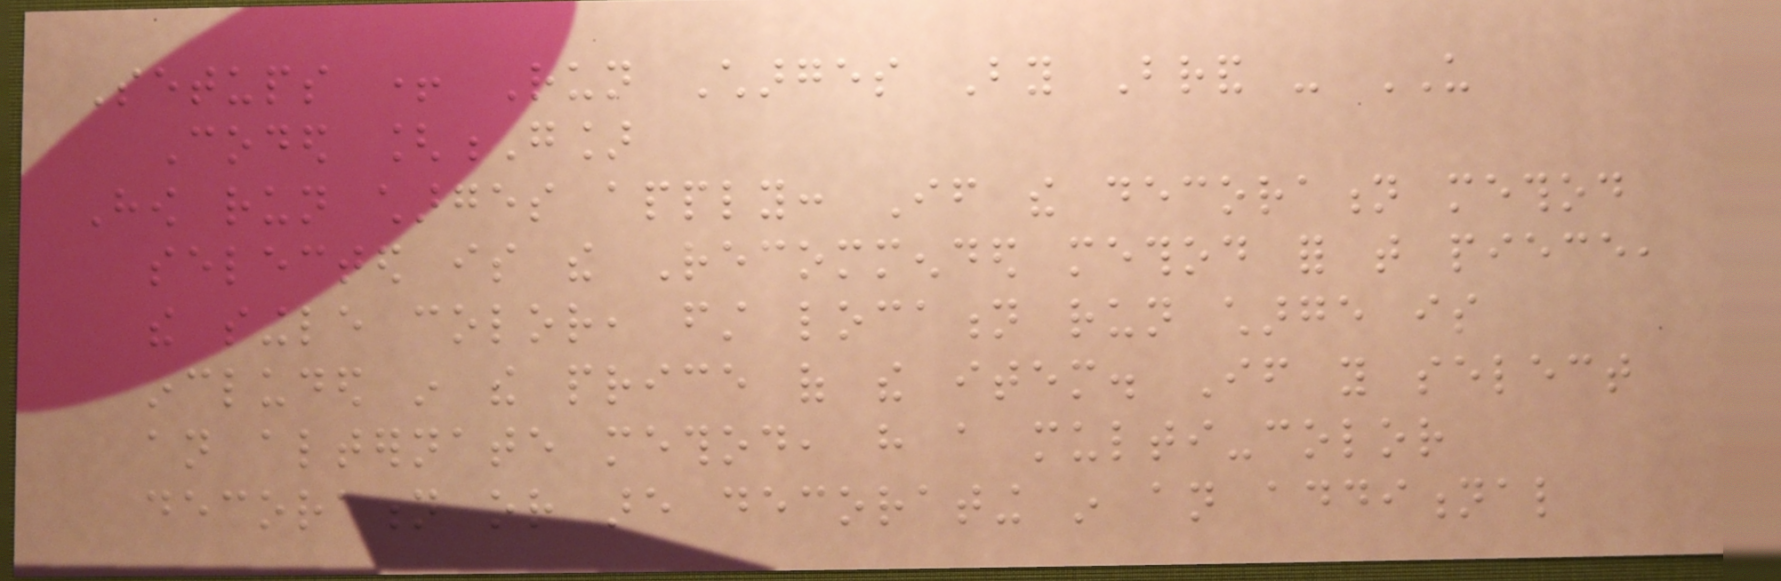Setups + Run Charges By Brand - US
Coded [G]
How run charges apply: If the decoration method
selected is the Recommended method for that piece,
the single color, first location run charge is
included in the price of the item. If you select
an alternate method, have a multi-color
decoration or are decorating in an additional
